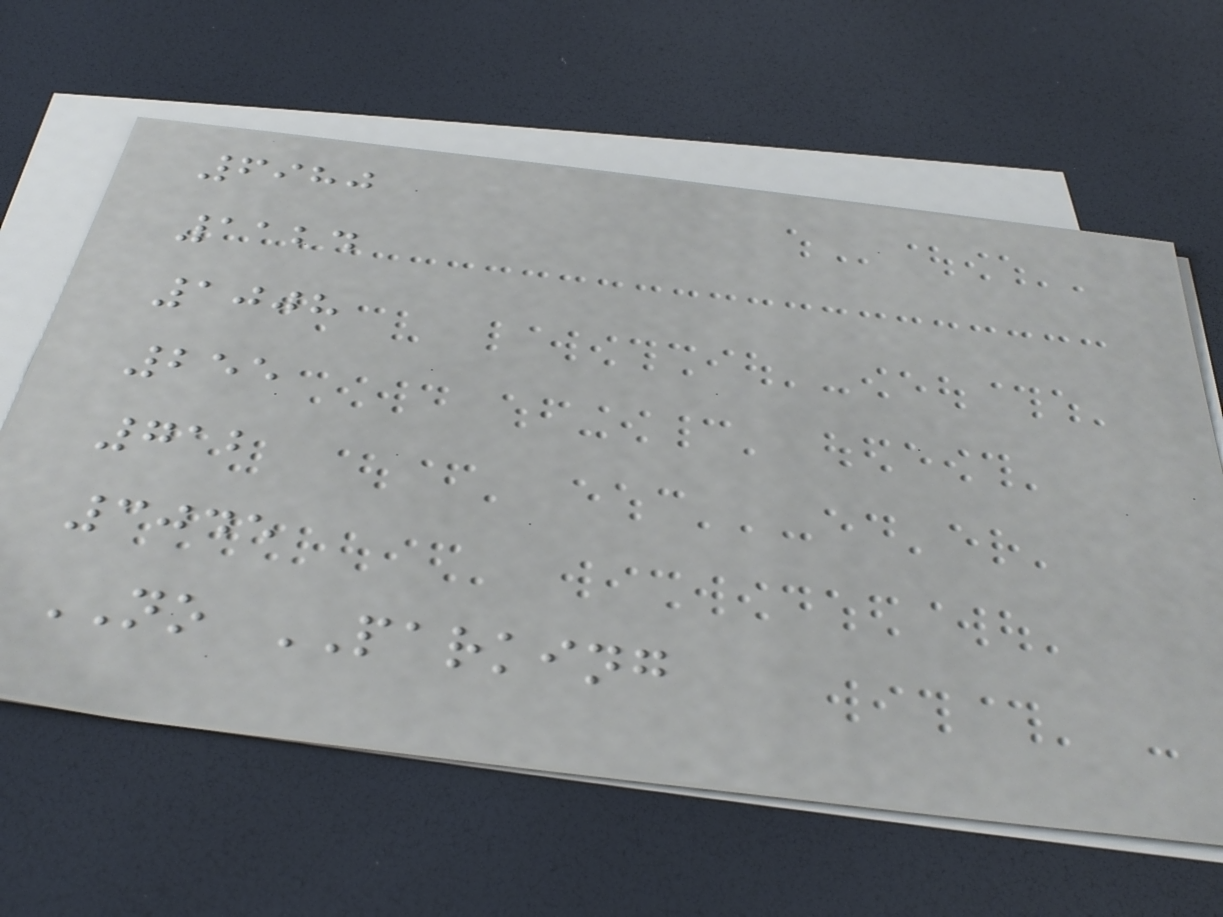6980
1124
1008
255
712
3045
NO PARKING
